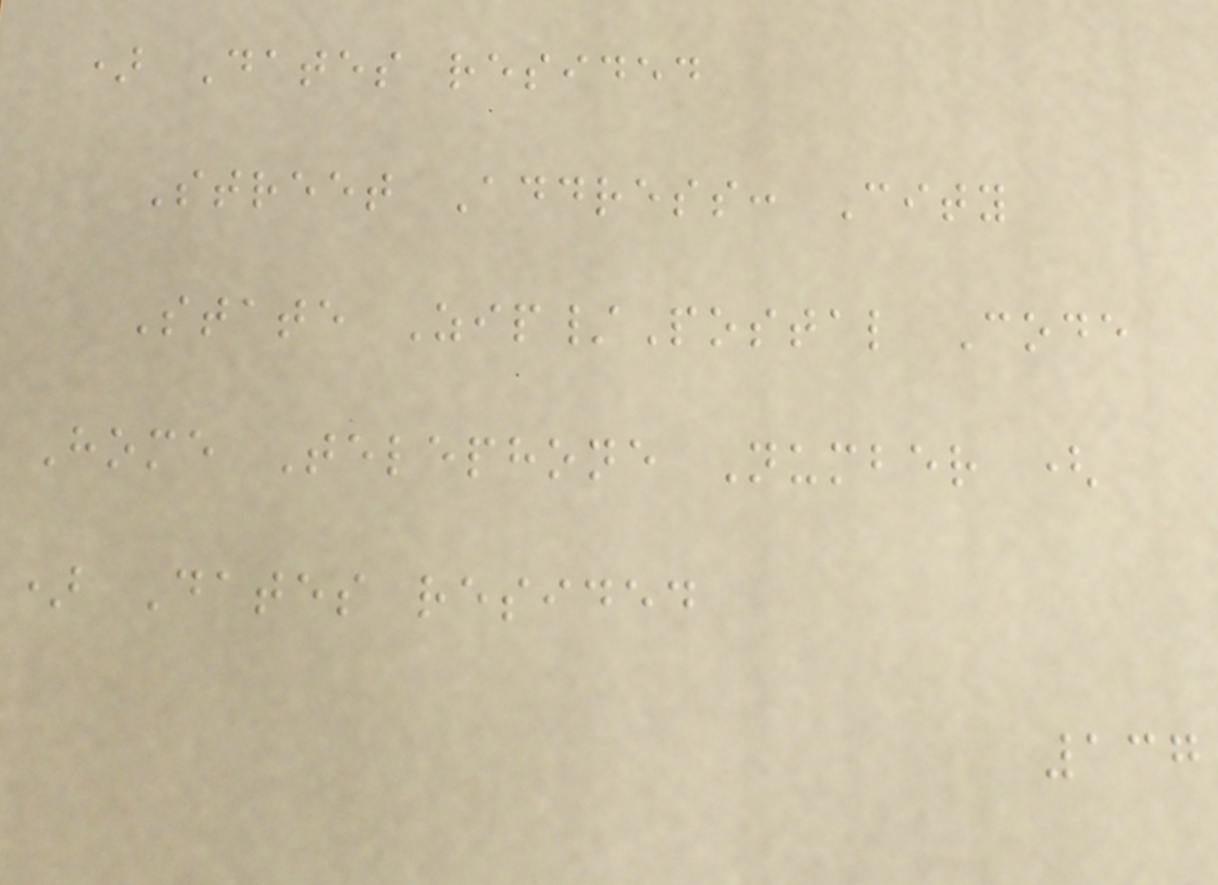) Dates resided
Street Address: City
State Zip/Postal Code
Home Telephone Number (
) Dates resided
137
